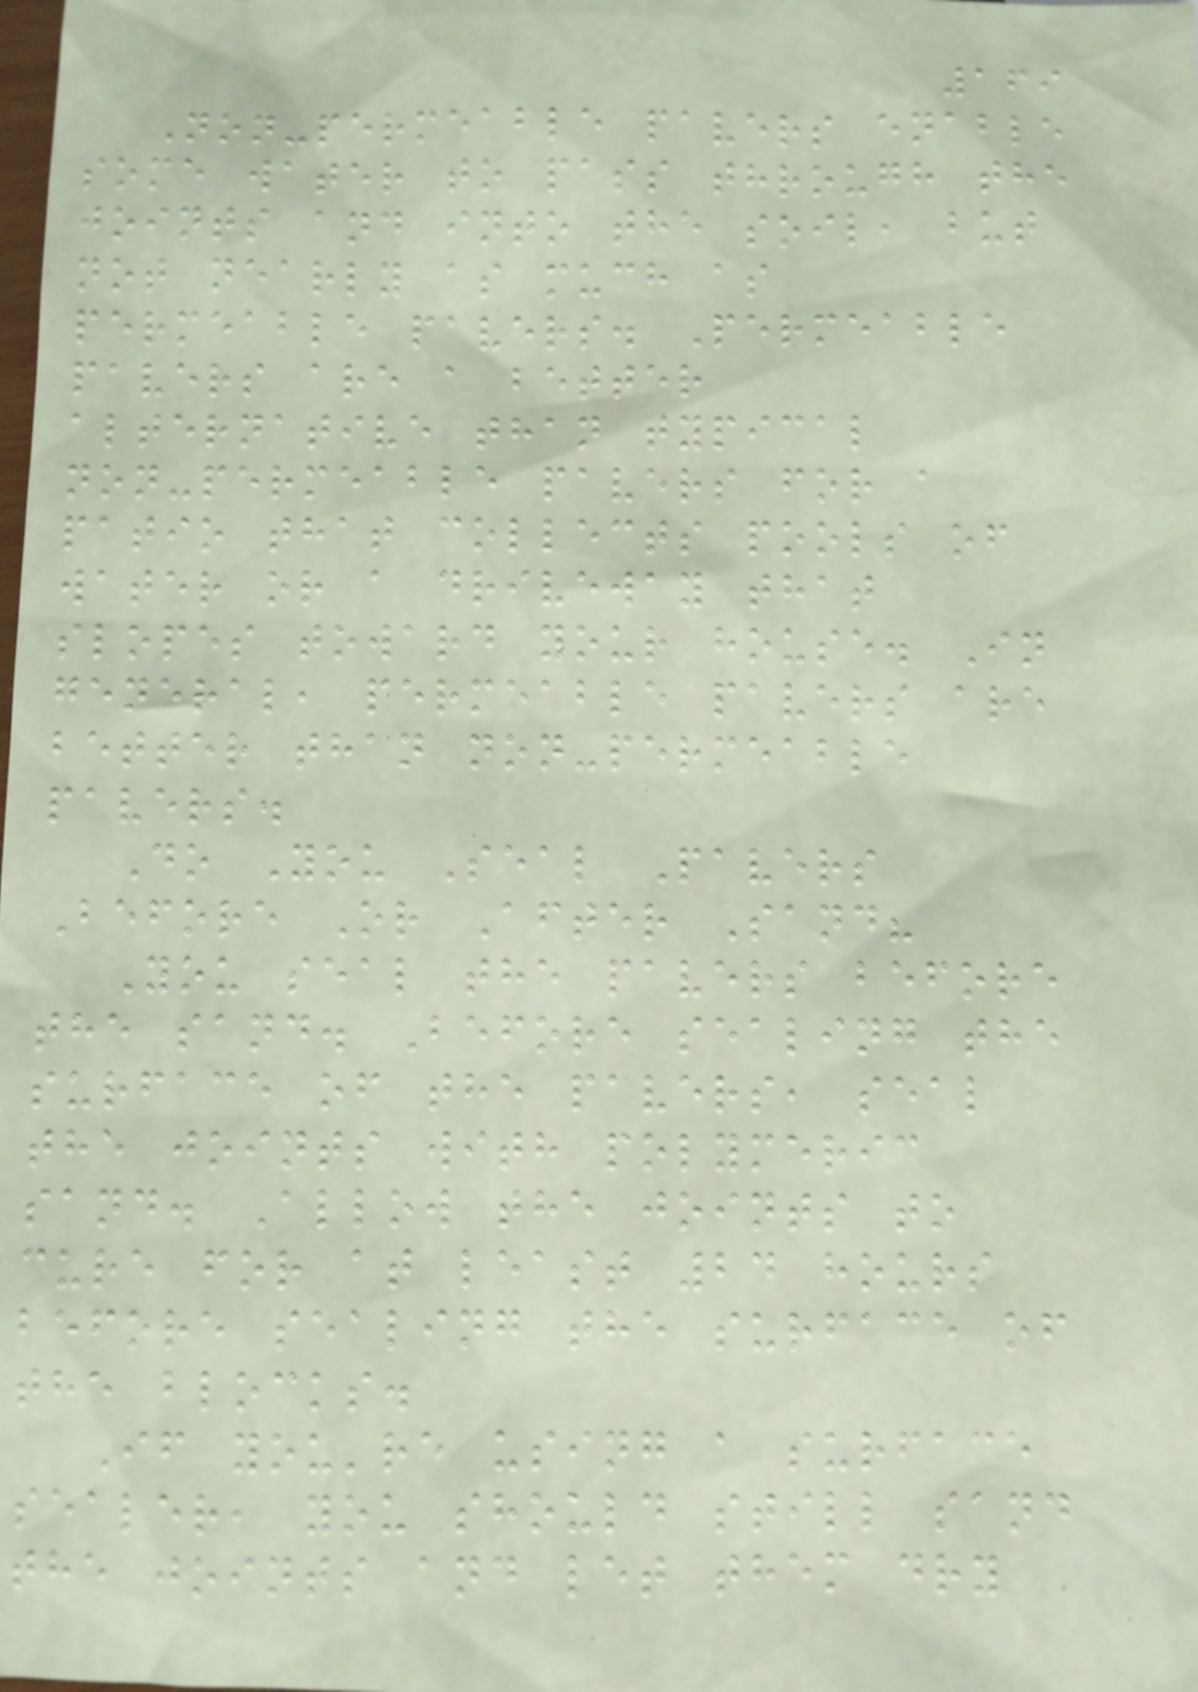169
Non-permeable pavers enable
some water to pass through the
joints and into the soil, but
not nearly as much as
permeable pavers. Permeable
pavers are a better
alternative than typical
non-permeable pavers for a
patio that collects pools of
water or a driveway that
slopes toward your house. In
general, permeable pavers are
better than non-permeable
pavers.
Do You Seal Pavers
Before Or After Sand?
You seal the pavers before
the sand. Before sealing the
surface of the pavers, seal
the joints with polymeric
sand. Allow the joints to
cure for at least 24 hours
before sealing the surface of
the blocks.
If you're using a surface
sealer, you should still sand
the joints and let them dry
